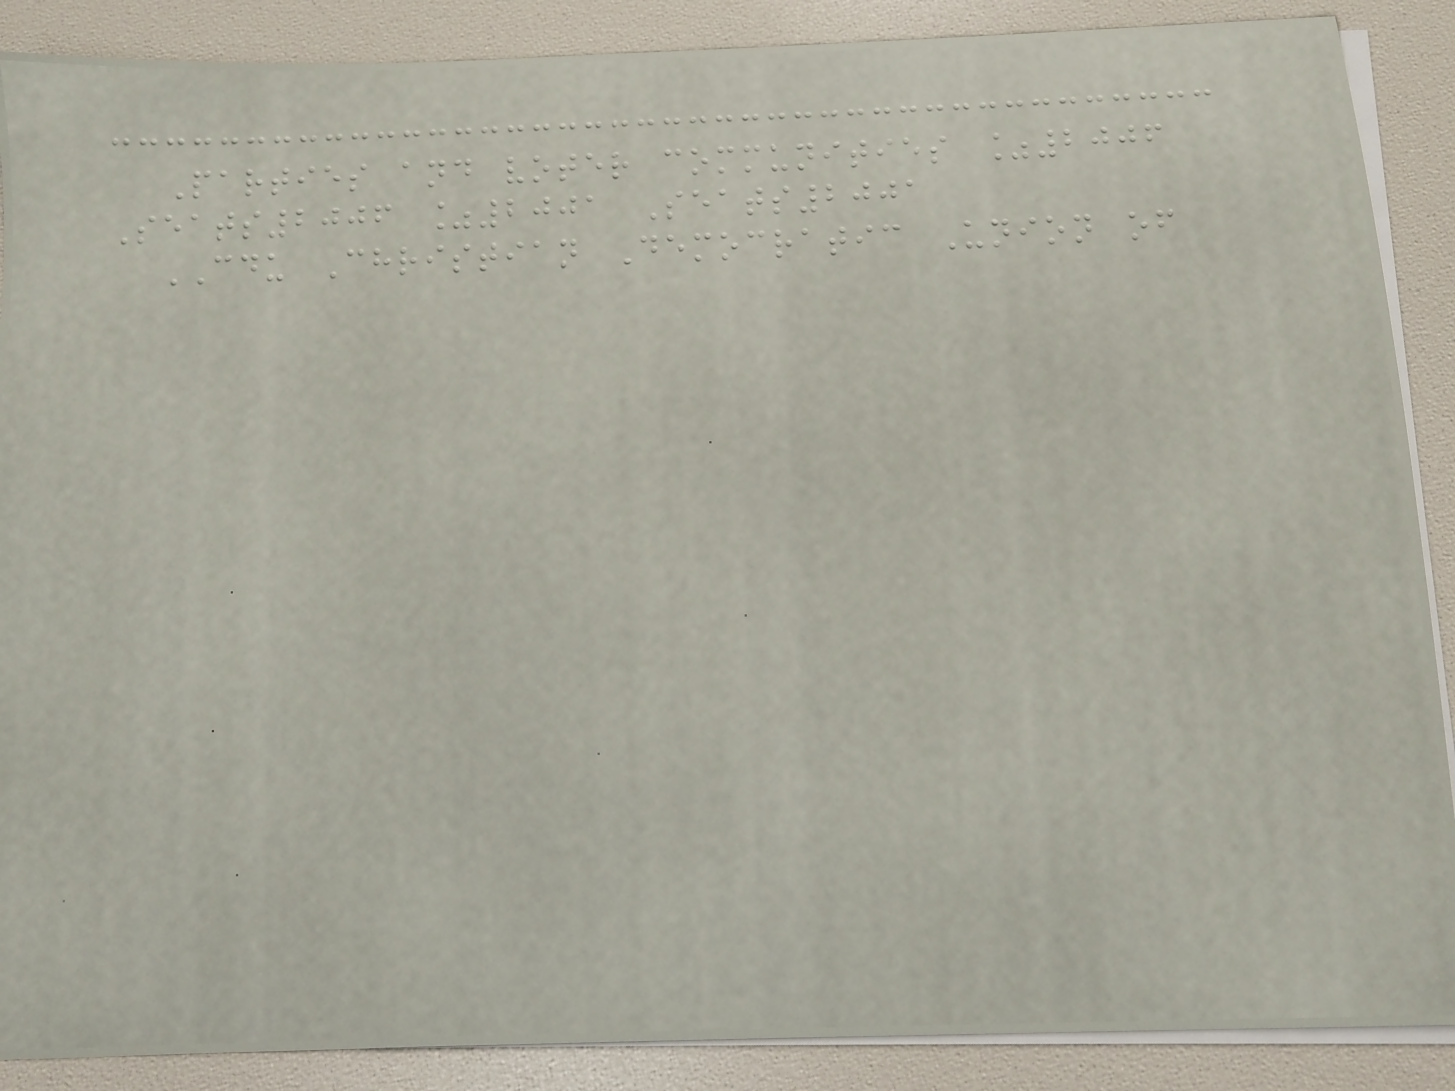Parties and voter communities %2006
Seats2006 %2001 Seats2001
CDU Christian Democratic Union of
